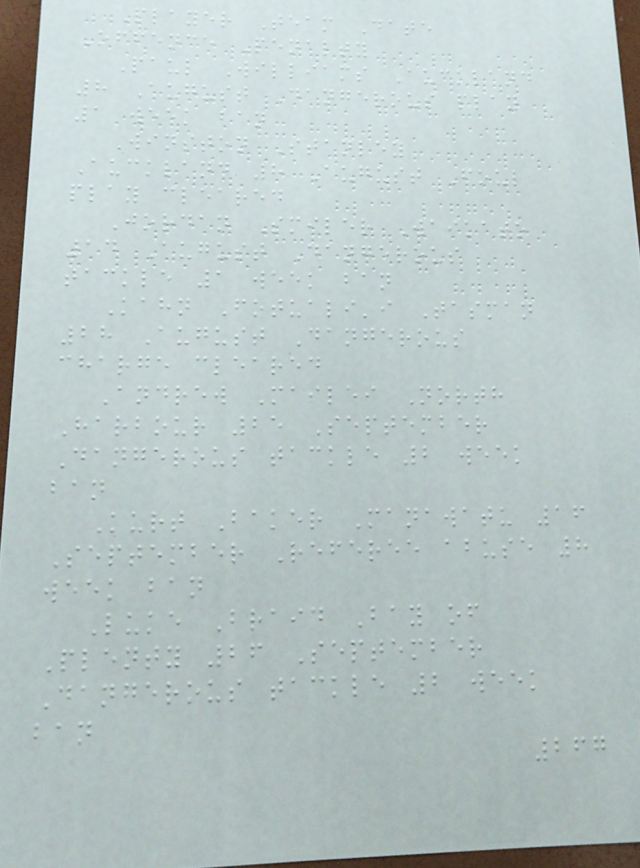Player Team Date
Offence Penalty
Paul Williams Auckland
8 August Dangerous play
1 week ban
Winston Stanley
Auckland 8 August Foul
play cleared
Jordan Smiler Waikato
14 August Dangerous
tackle 1 week ban
Kahn Fotuali'i Tasman
28 August Dangerous
charge cleared
Andrew Mailei North
Harbour 25 September
Dangerous tackle 2 week
ban
Kurt Baker Manawatu 16
September Referee abuse 8
week ban
Luke Braid Bay of
Plenty 26 September
Dangerous tackle 2 week
ban
267
